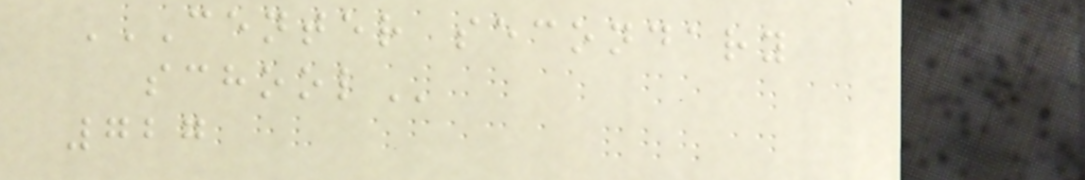CENTER SECONDARY
SCHOOL
727
